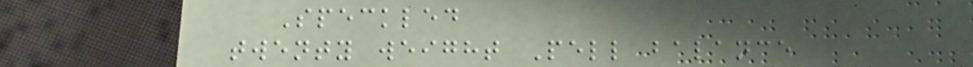Speckled
twenty weight Pell balance
